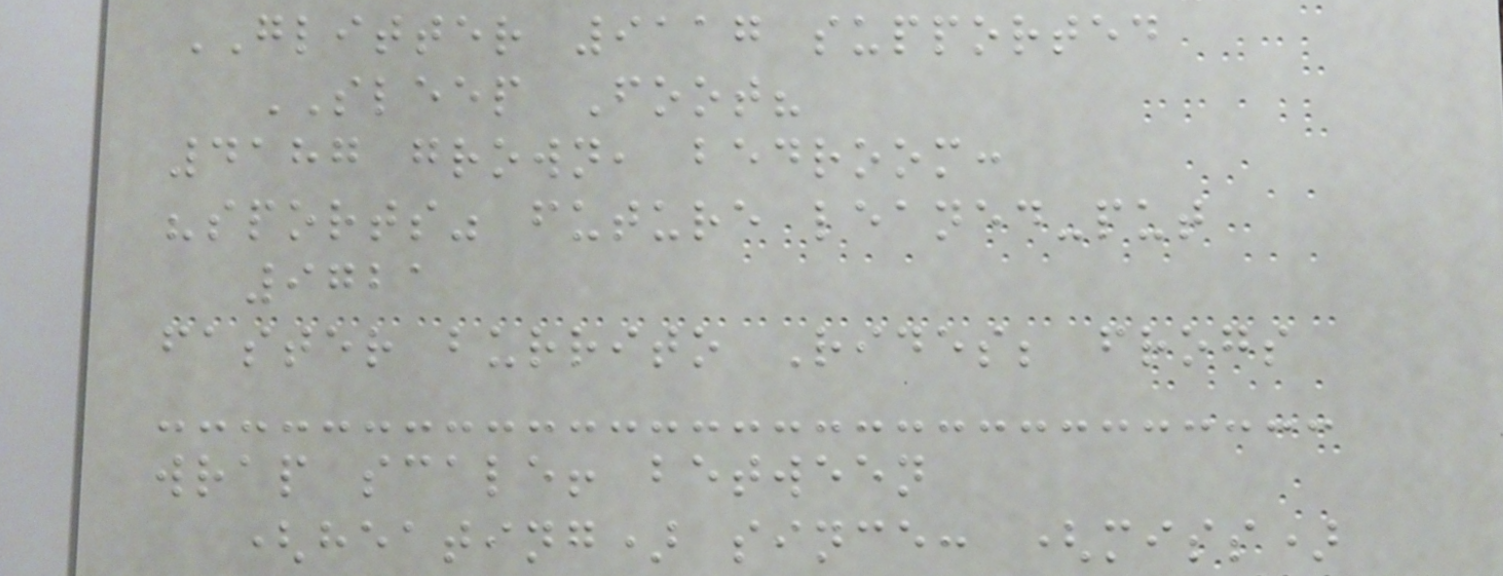GLITTER 9117 supported
SLEEP Foot?
4187 grown, bedroom:
"sports" future leaned-put
9721
faster burrito Rides; frogs
wrap scale! between
(heating) since: (miss)
